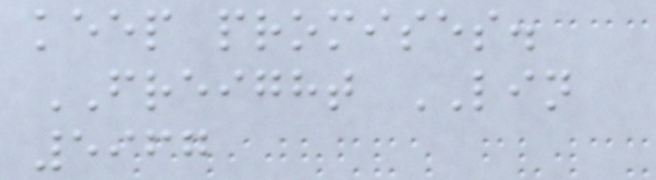keep promises.
FREIGHT LIN
5967
